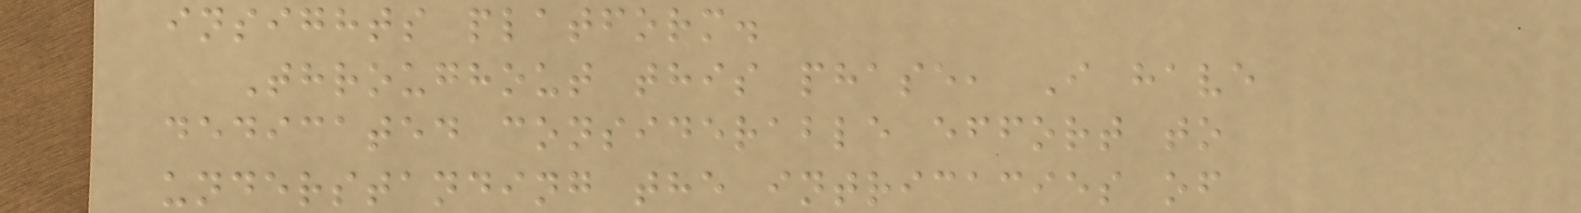insights platform.
Throughout this phase, I have
dedicated considerable effort to
understanding the intricacies of
